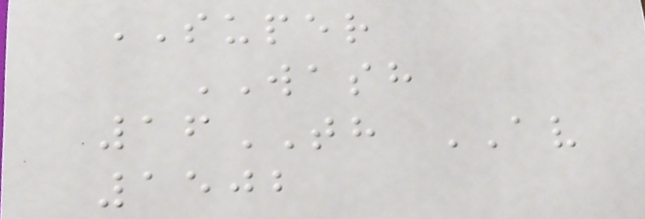SUPER
WASH
16TH AV
1502
